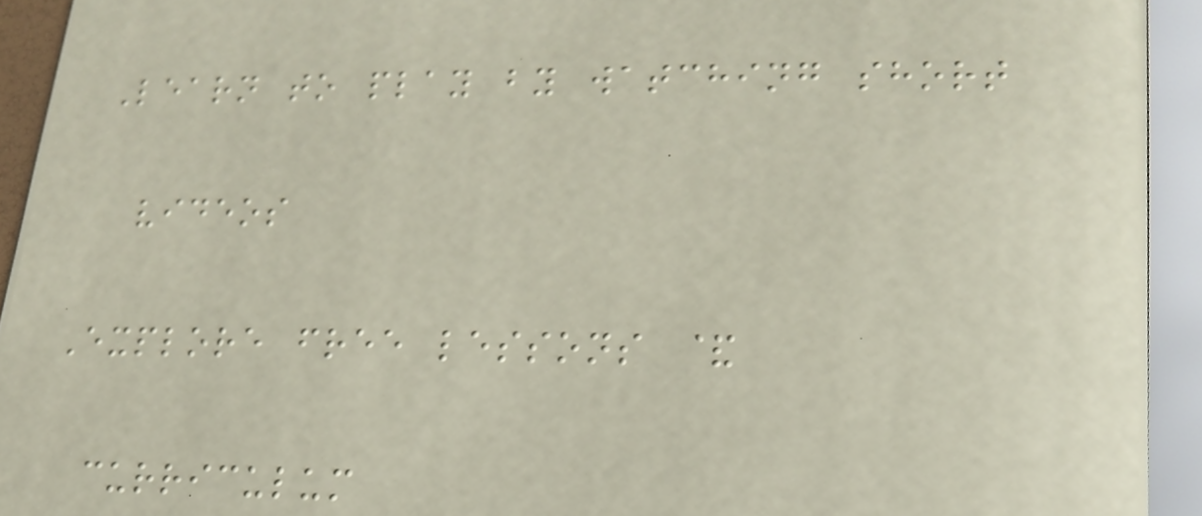Learn to play by watching short
videos
Explore free lessons &
curriculum
